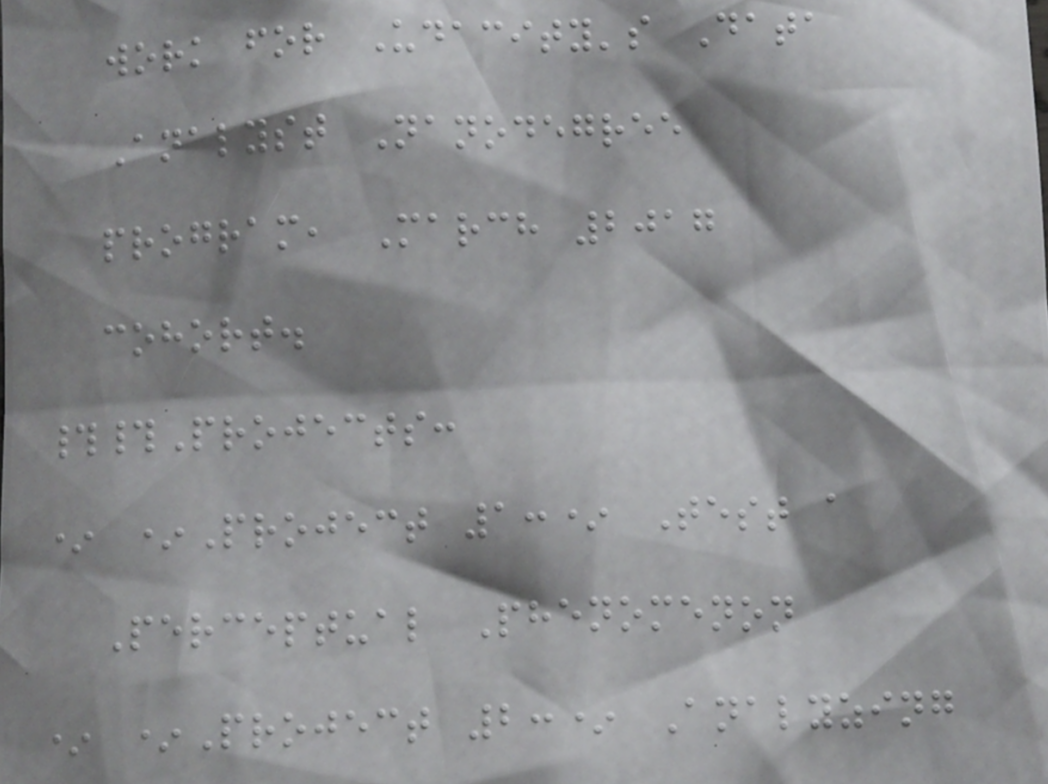work for Udacity's Data
Analyst Nanodegree
program, March 2017
cohort.
##Projects:
* *Project 1:* Test a
Perceptual Phenomenon
* *Project 2:* Analyzing
